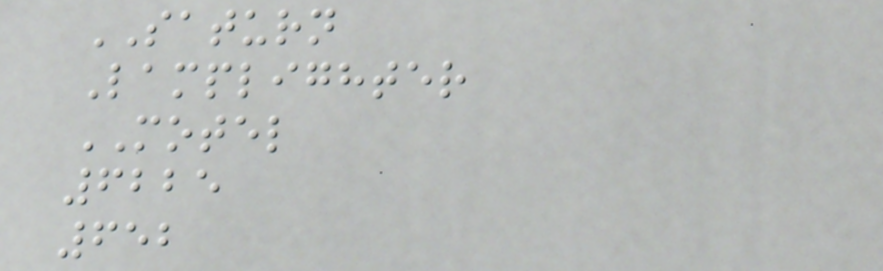SATURN
Lamplighter
MOTEL
6225
652
